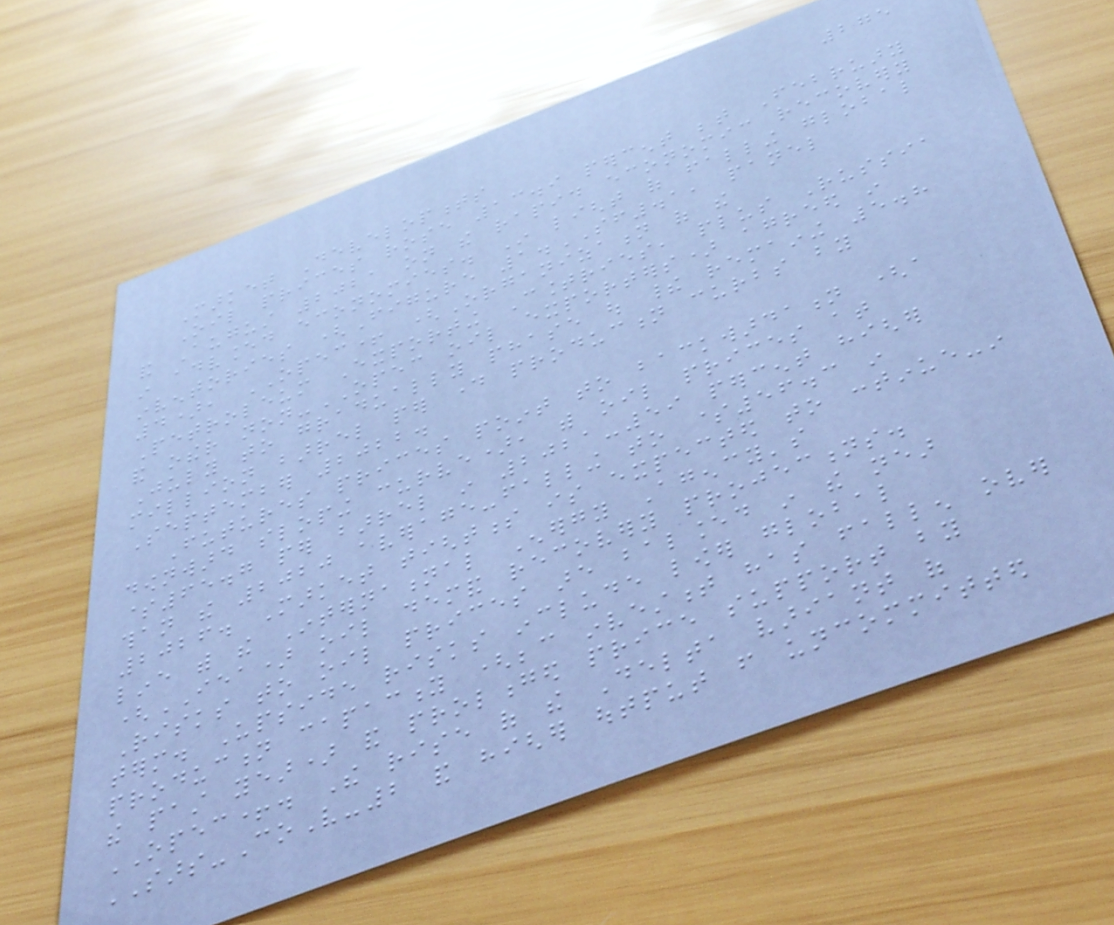275
Market Developments
Oil prices rose 13.9 percent between February
and August 2021 on the rapid economic recovery
in advanced economies. In light of falling global
inventories (Figure 1.SF.1, panel
4), OPEC+ (Organization of the
Petroleum Exporting Countries, plus Russia
and other non-OPEC oil exporters) agreed in
July to gradually phase out their remaining 5.8
million barrel per day production curbs by
September 2022.
Futures prices point to backwardation (a
downward sloping curve), with oil prices at
$65.7 per barrel in 2021-59 percent higher
than the 2020 average-falling to $56.3 in
2026. Market tightness is expected to continue-in
line with the International Energy Agency's
(IEA) oil demand recovery projections.
Risks to oil prices are balanced in the near
term. Upside risks include lower global
production capacity (because investment has fallen over
the past year) and prolonged price support by
OPEC+. The rise of the Delta variant of
SARS-CoV-2 and higher output from uncommitted
